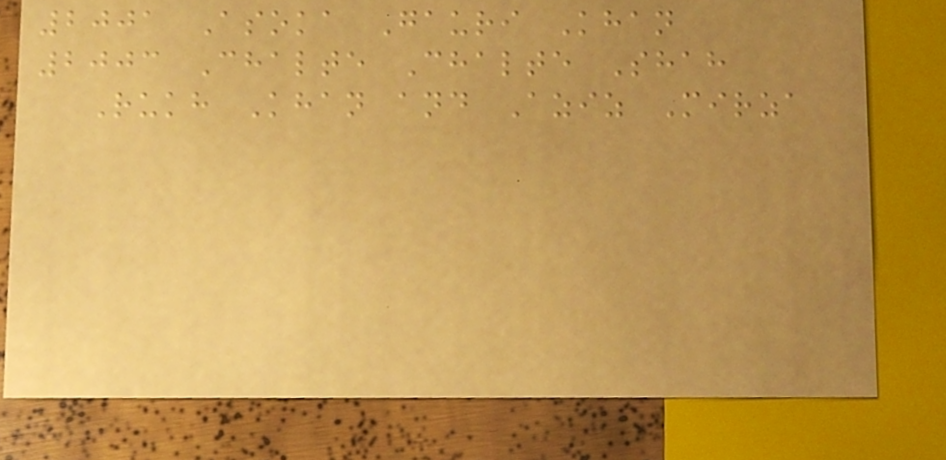2001 Asoka Gauri Khan
2003 Chalte Chalte Shah
Rukh Khan and Aziz Mirza
